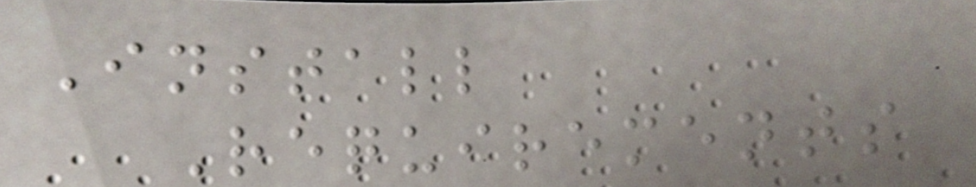Install
Requirements
